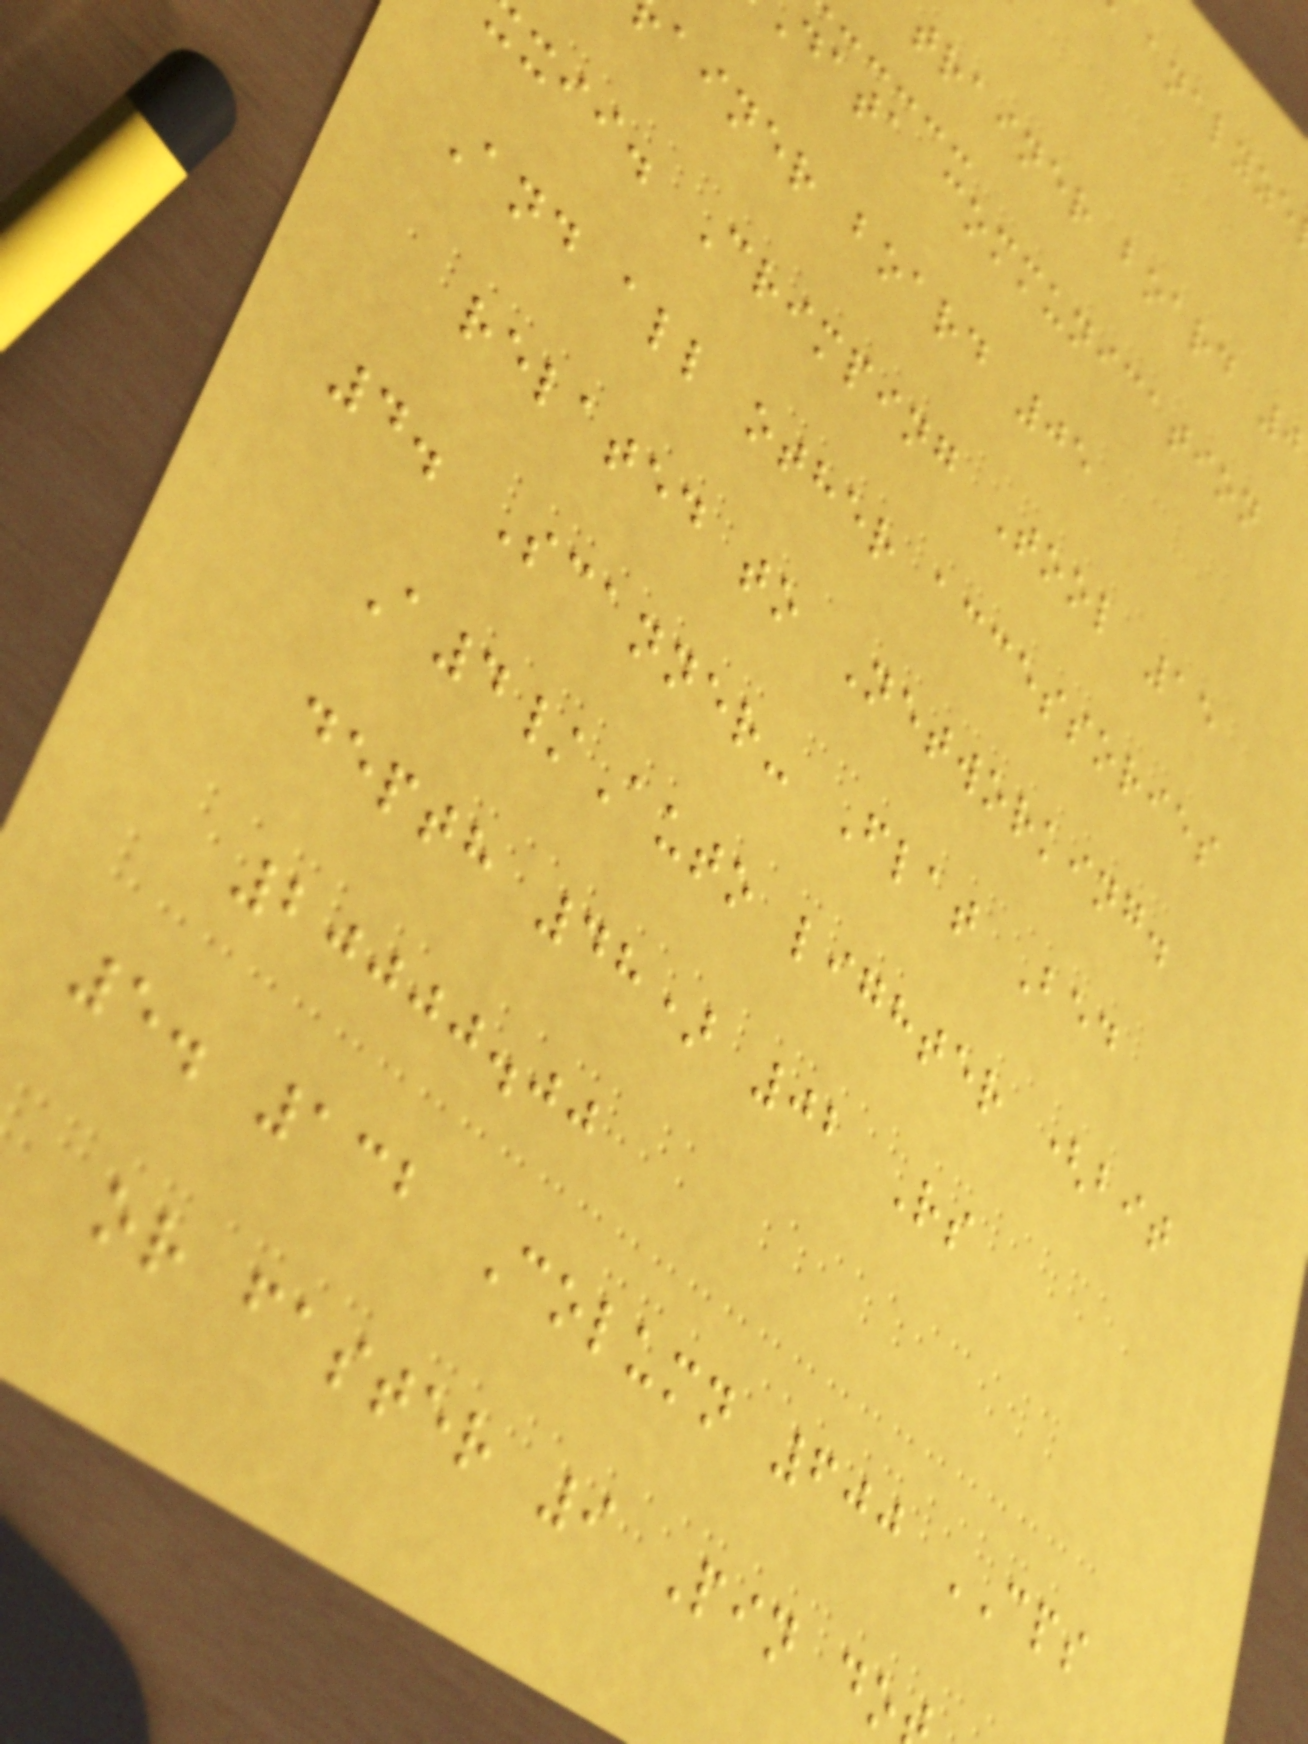analyze
trainer board 0
data communication
ainer board 05
xii. Crimping Tool 15
And all other accessories
related to Networking.
4. Scanner- Flat Bed
A4/Auto lighter (bit
depth 48) 02 Rs
20000.00
5. 132 Column 600 CPS
or faster 9 Pin do
